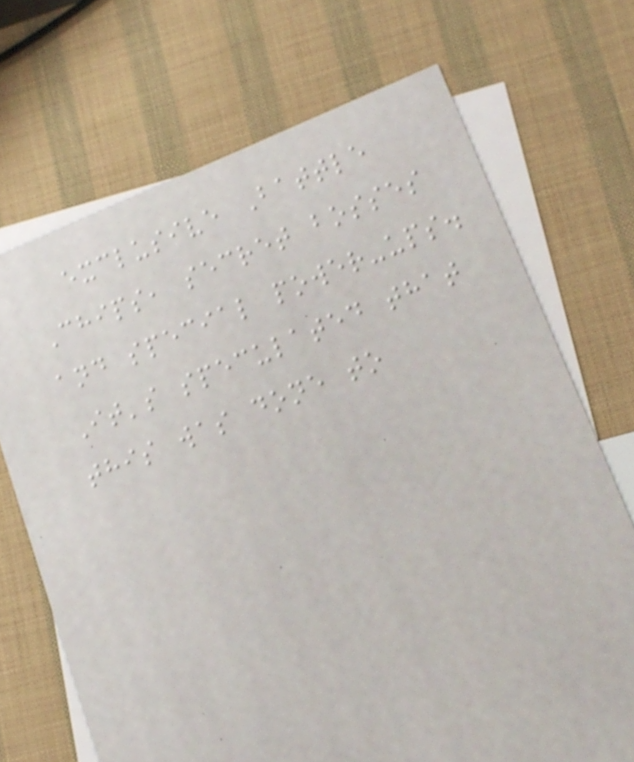exclusive Battle
Chips, secret bosses
and special power-ups.
It's speculated that
this was done to
